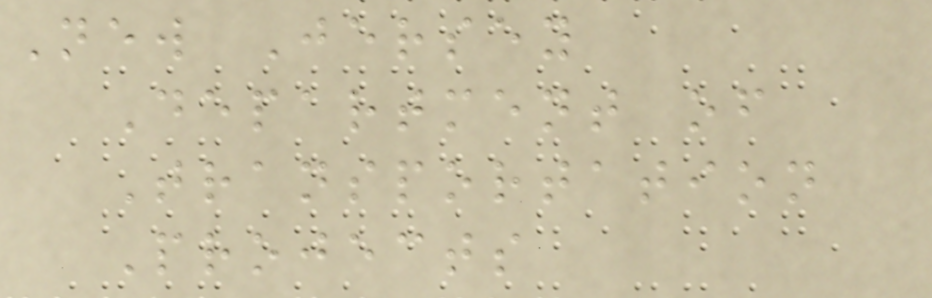New Jersey
Department of
Transportation
Projects
